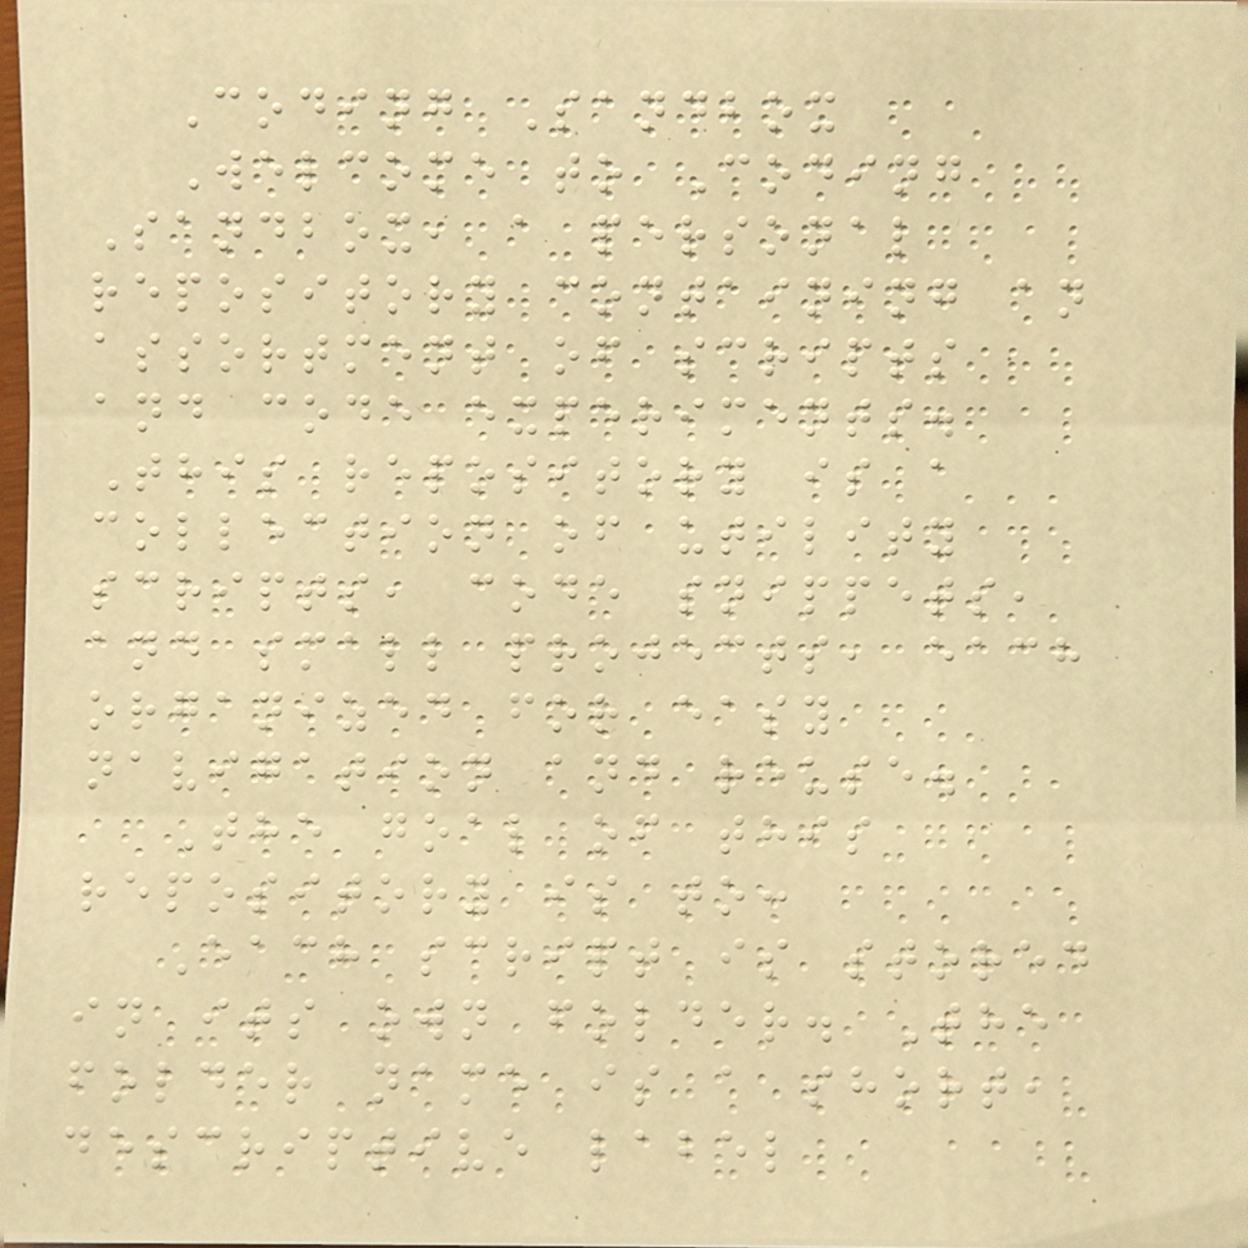Coding Sandbox
Welcome to Coding
Sandbox, a personal
repository containing an
assortment of scripts
and code experiments.
This repository is a
collection of utility
scripts, code snippets,
and small projects, each
organized for easy
navigation and reuse.
The goal of this
repository is to:
Each script is stored
in its own folder. The
folder name is a short,
descriptive label
